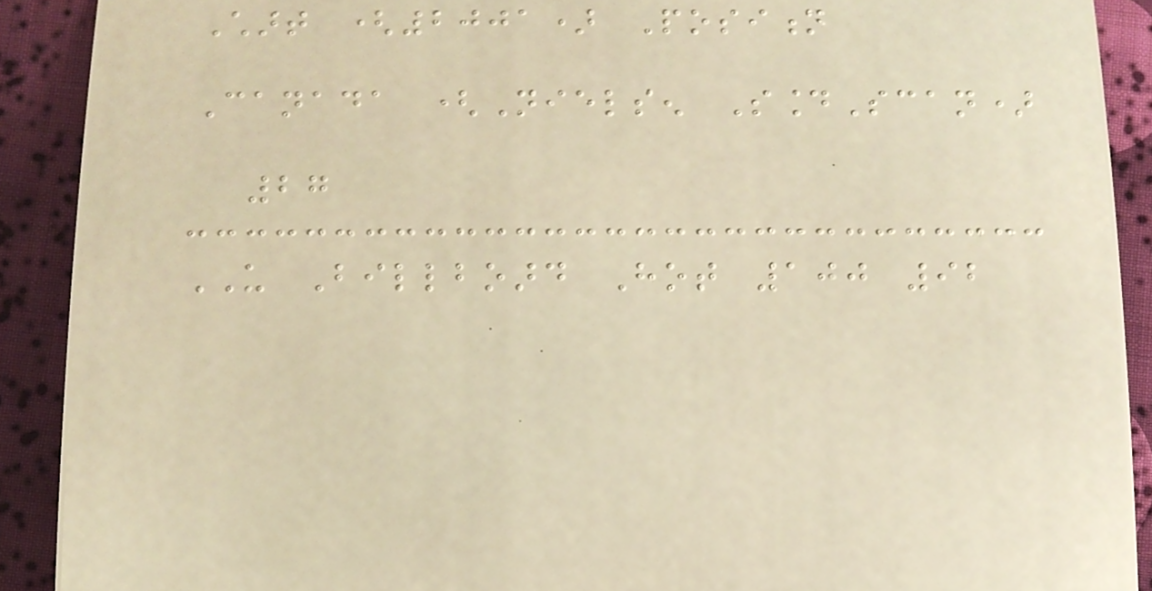Chart (2001) Position
Canada (Nielsen SoundScan)
27
US Billboard Hot 100 92
